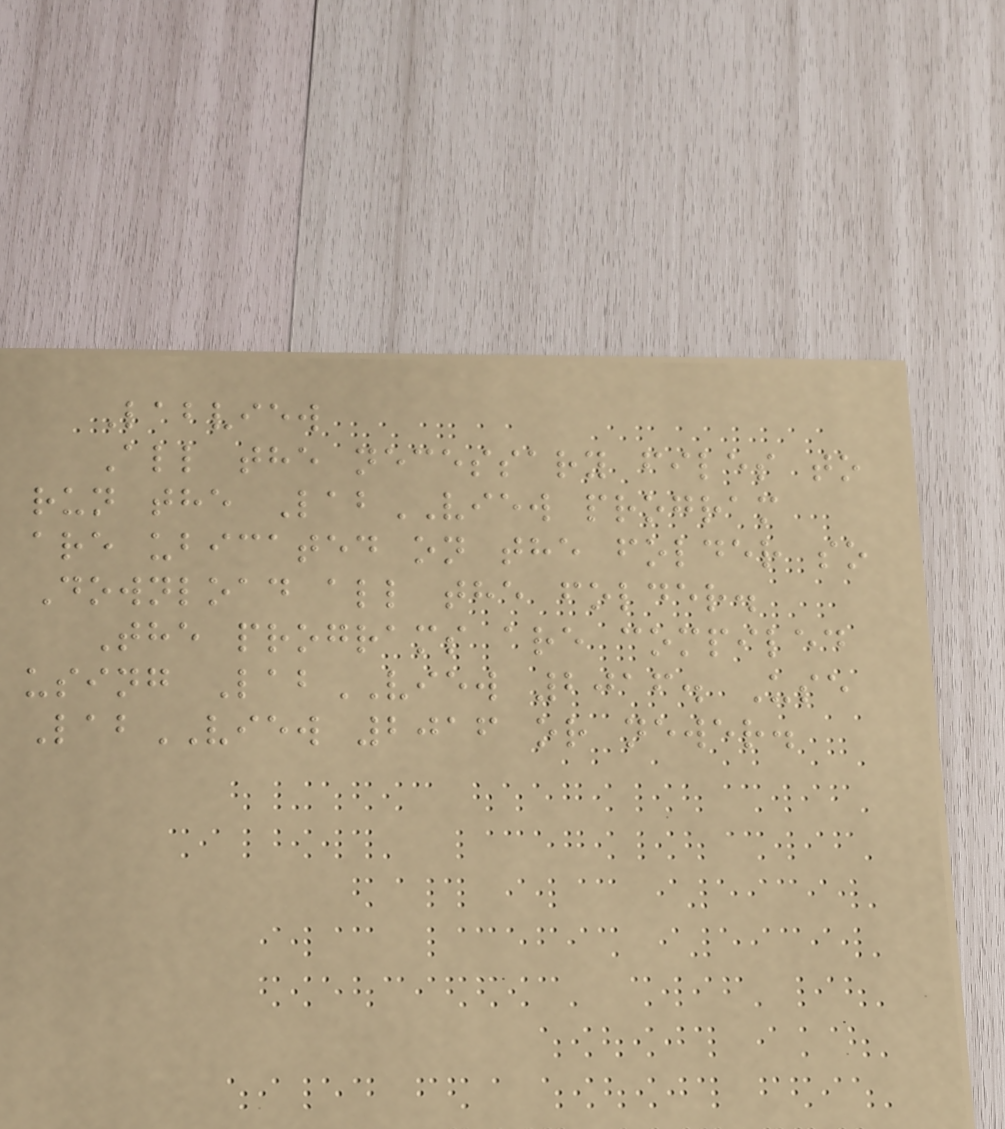Labview
All the necessary files to
run the LabVIEW program
are ubicated on the folder so
Download all the folder.
The programs are compiled
using LabVIEW 2016. Use
LabVIEW 2016 or newer.
